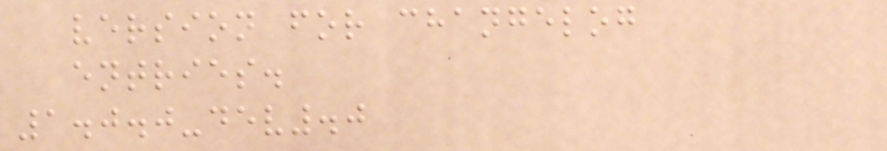version for changelog
entries.
1.0.0-dev.0
